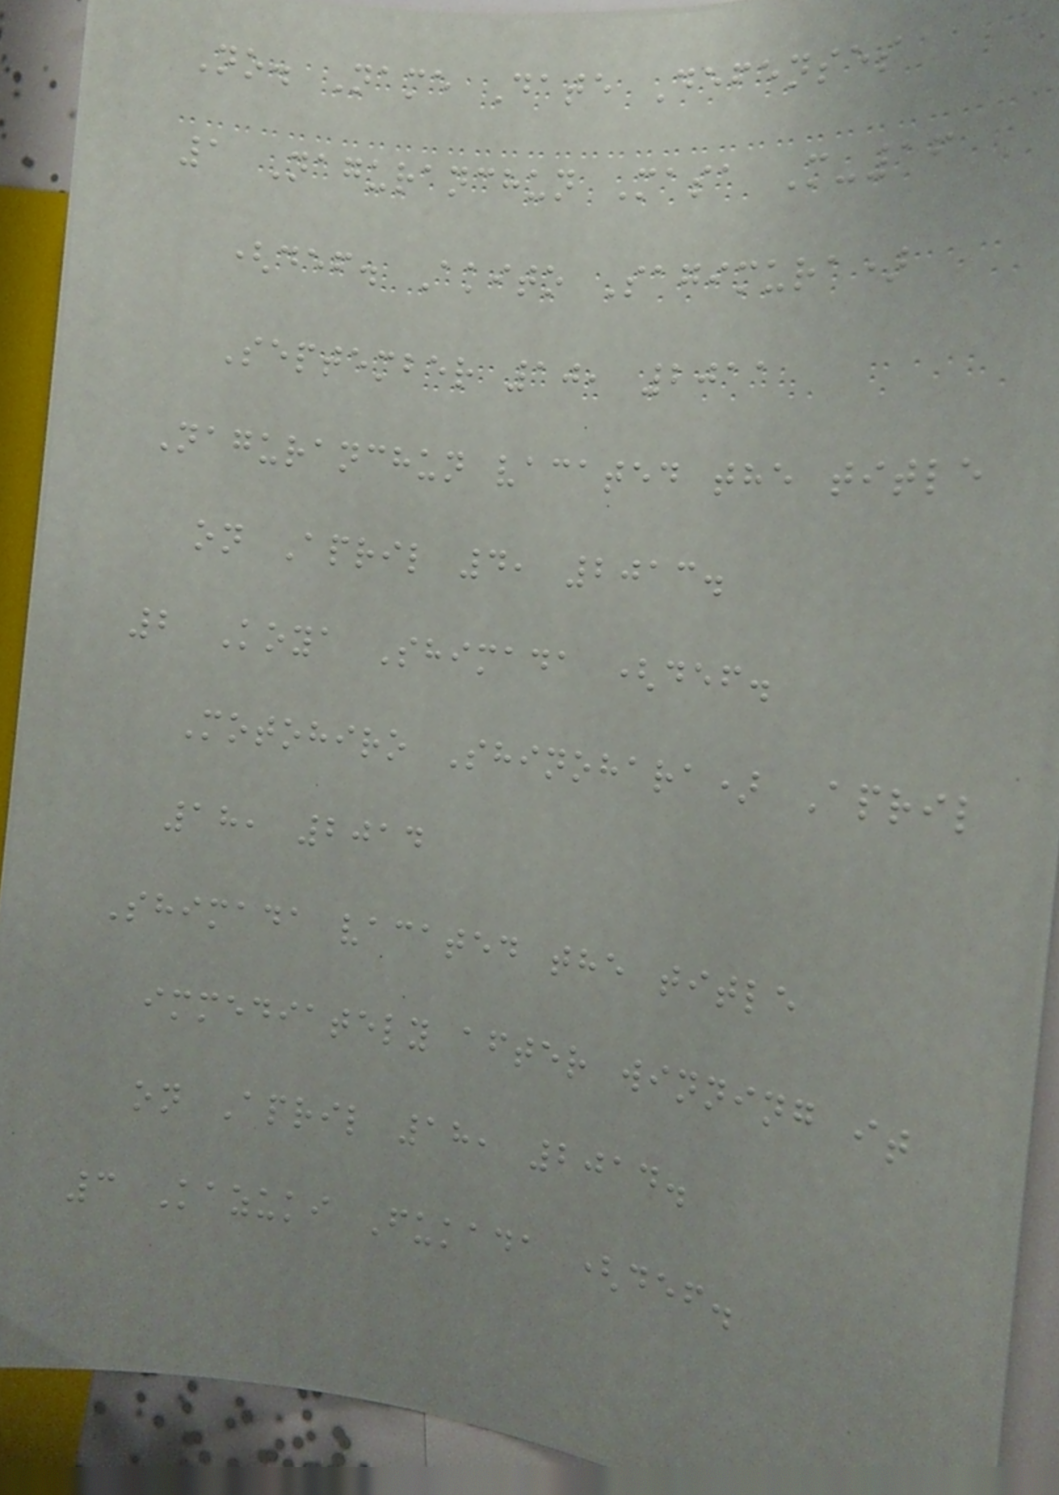No. Name Date Defenses
1 Naguranchun Masa M-16
(def. Akito Sagimura)
September 10, 2011
Naguranchun vacated the title
on April 4, 2013.
2 Koya Shimada (def.
Motohiro Shinohara) April
18, 2014
Shimada vacated the title
immediately after winning it
on April 18, 2014.
3 Kazuki Fukada (def.
